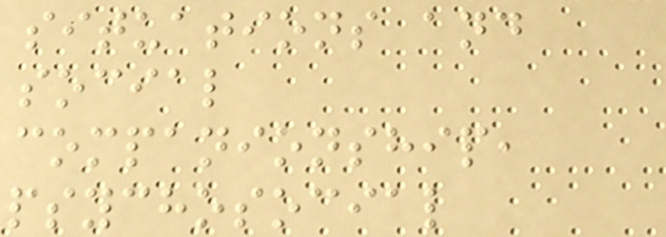situations and
social
companionship,
psychosocial
